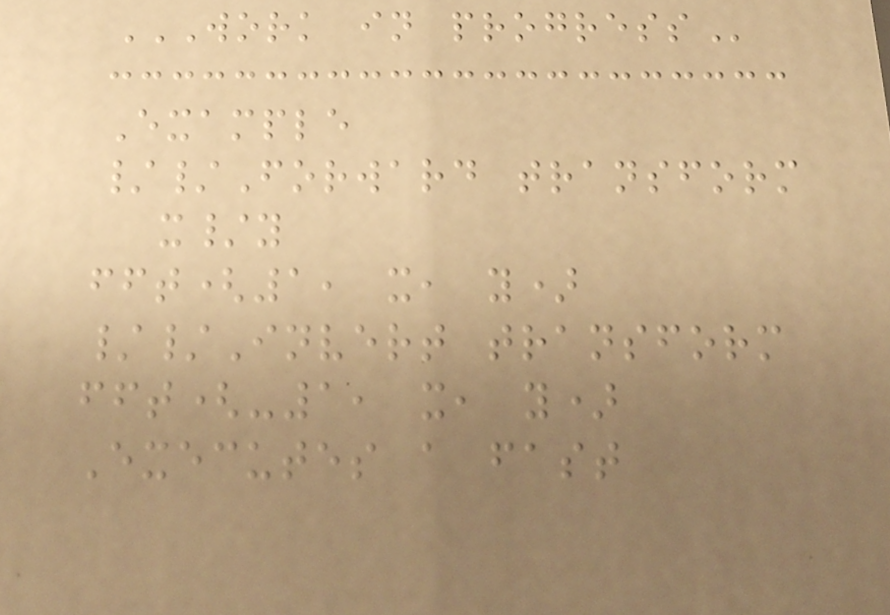WORK IN PROGRESS
Example
//Forward transform
x/y
fft(1, x, y)
//Invert transform
fft(-1, x, y)
Executes a fast
